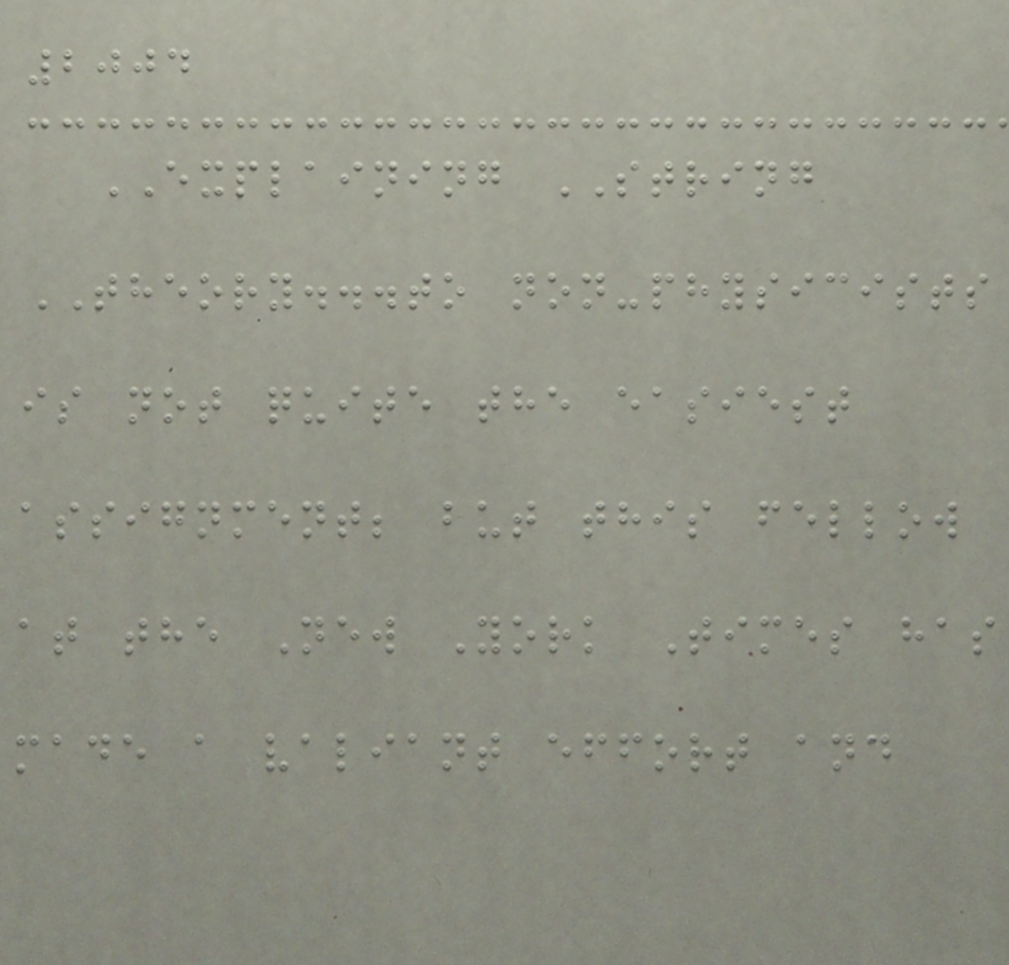2004
EXPLAINING STRING
THEORY...to non-physicists
is not quite the easiest
assignment; but this fellow
at the New York Times has
made a valiant effort and
